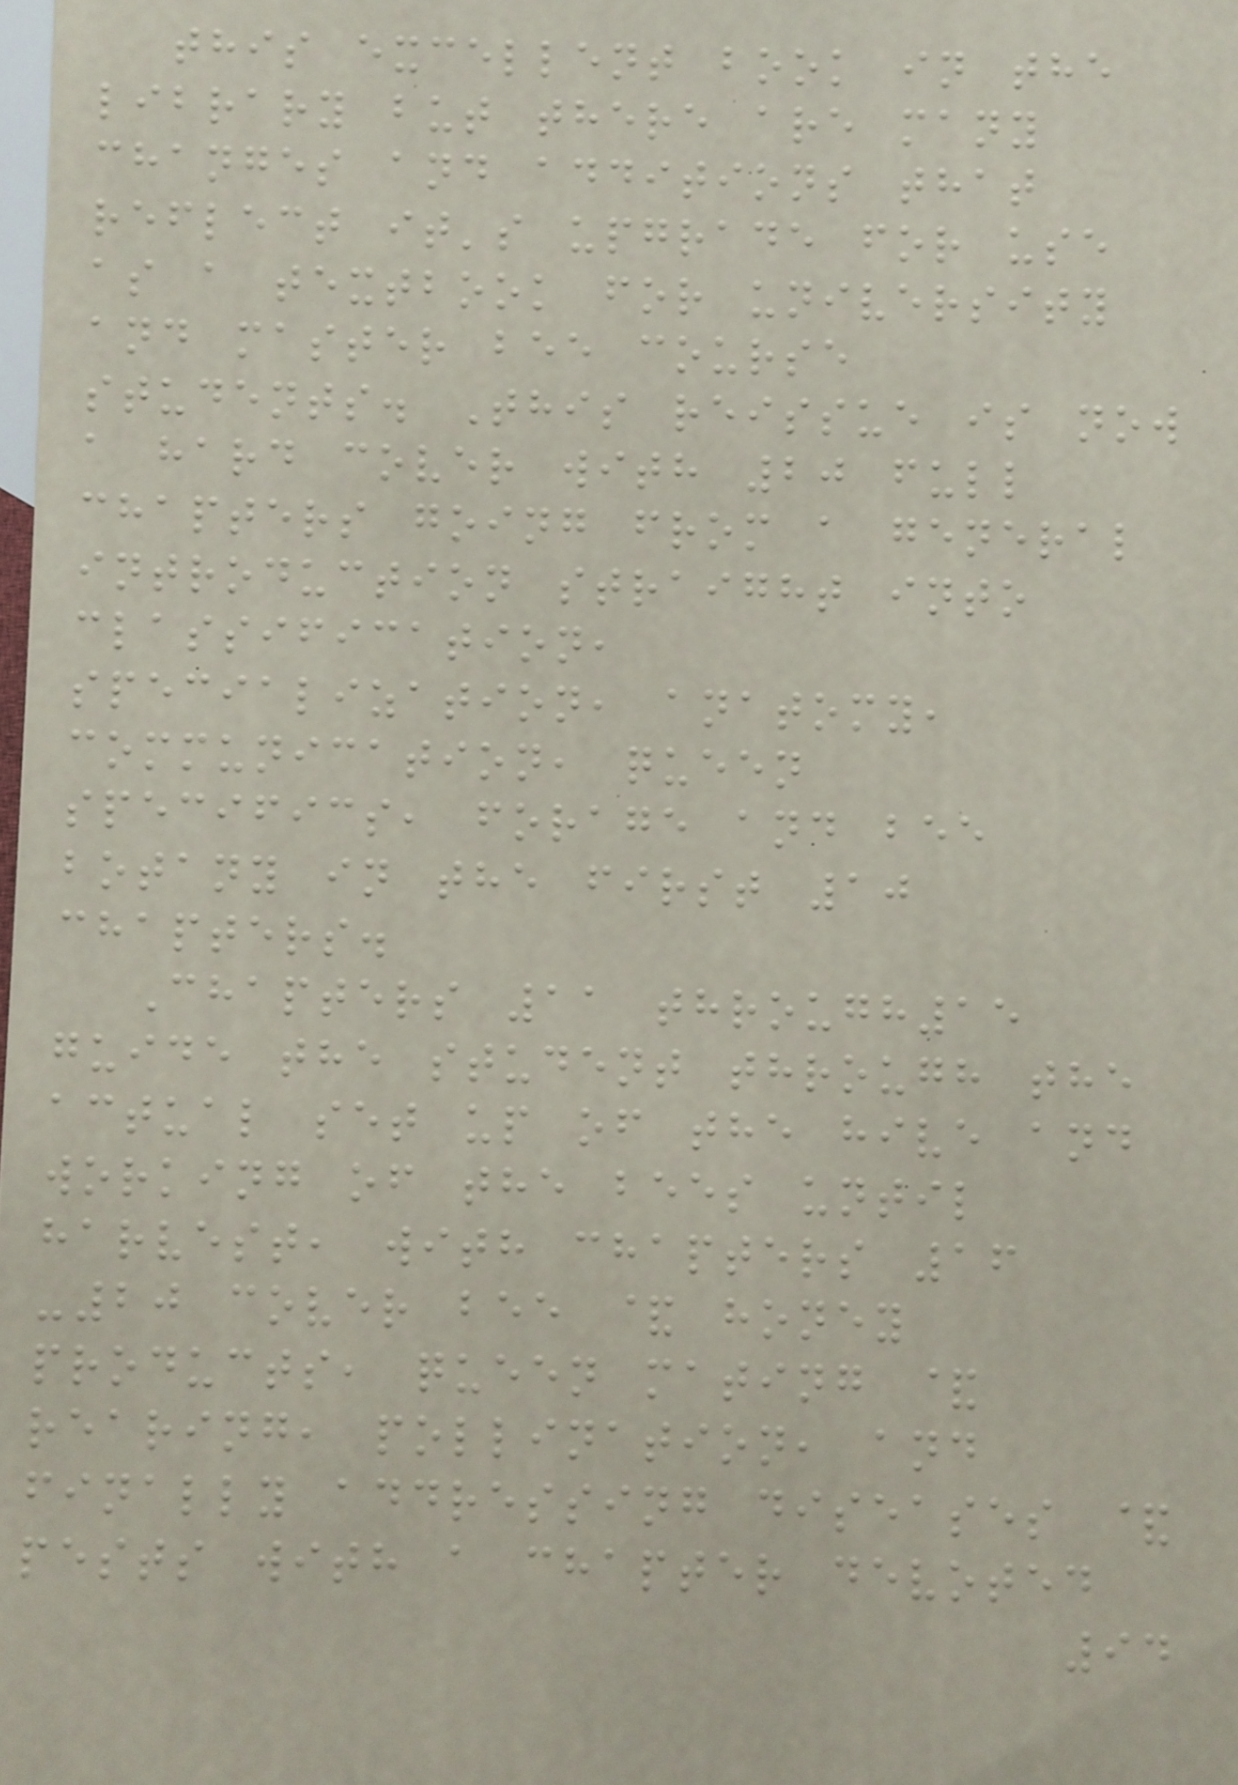this excellent book in the
library but there are many
changes and additions that
reflect it's upgrade for use
as a textbook for university
and master bee course
students. This reissue is now
a hard cover with 20 full
chapters going from a general
introduction straight into
classification,
specialization, anatomy,
communication, queen
specifics, forage and bee
botany in the first 10
chapters.
Chapters 11 through15
guide the student through the
actual set up of the hive and
working of the bees until
harvest, with chapters 16
-20 cover bee & honey
products, queen mating &
rearing, pollination, and
finally addressing diseases &
pests with a chapter devoted
94
